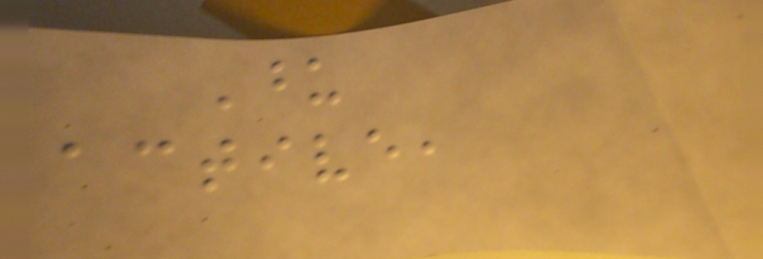Upon
active,
